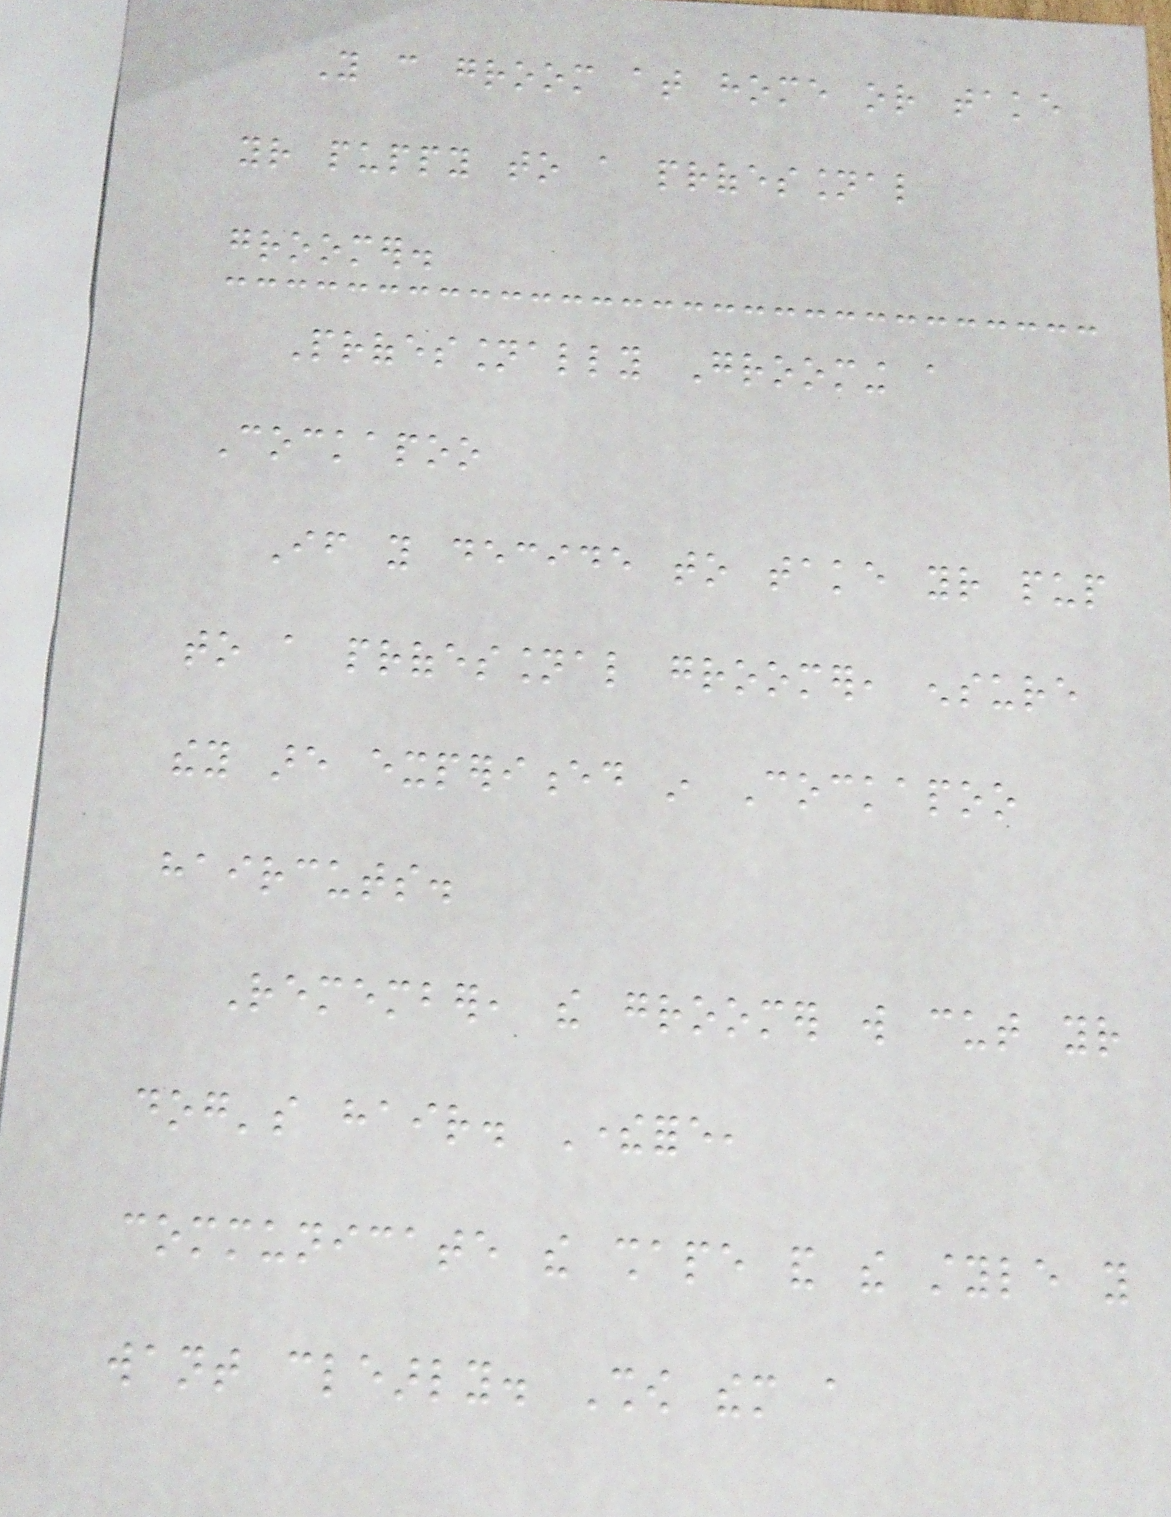You can groom at home or take
your puppy to a professional
groomer.
Professionally Grooming a
Cockapoo
If you decide to take your pup
to a professional groomer, ensure
they are experienced in Cockapoo
haircuts.
Remember, the groomer will cut your
dog's hair. Therefore,
communicate the shape and the style you
want clearly. Show them a
